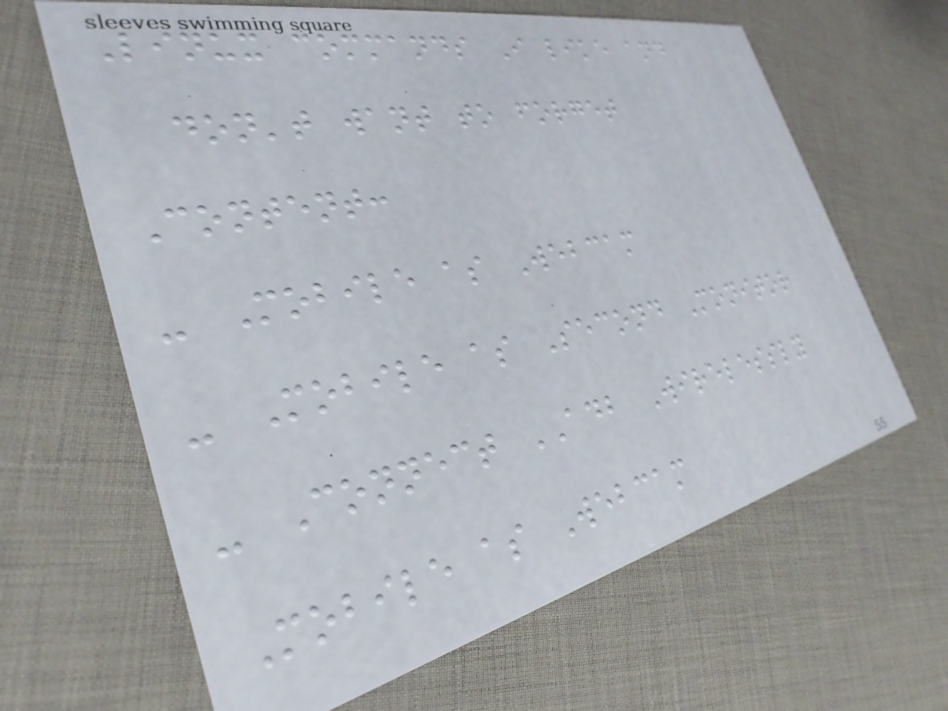Linux commands I like and
don't want to forget
Content:
- Mobile as Webcam
- Mobile as Second Monitor
- Connect ADB Wirelessly
Mobile as Webcam
